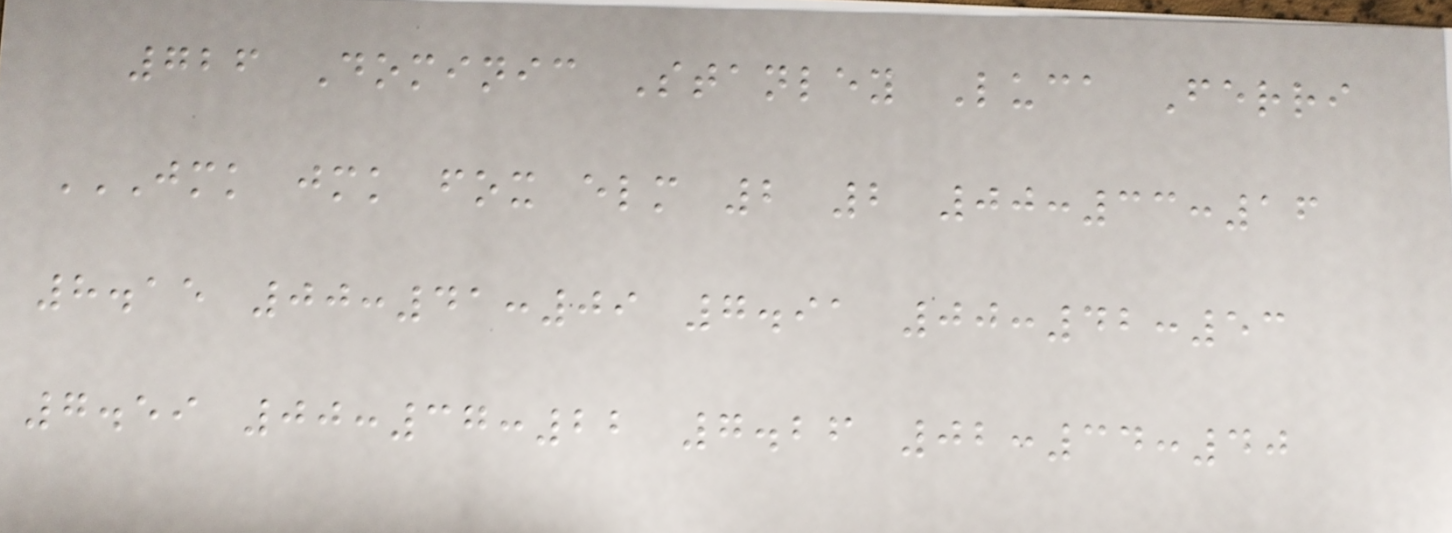726 Dominic Stanley Luca Ferri
JMK JMK FOX ELM 2 2 00:33:16
8.15 00:41:09 7.91 00:42:53
7.59 00:37:22 7.26 02:34:40
